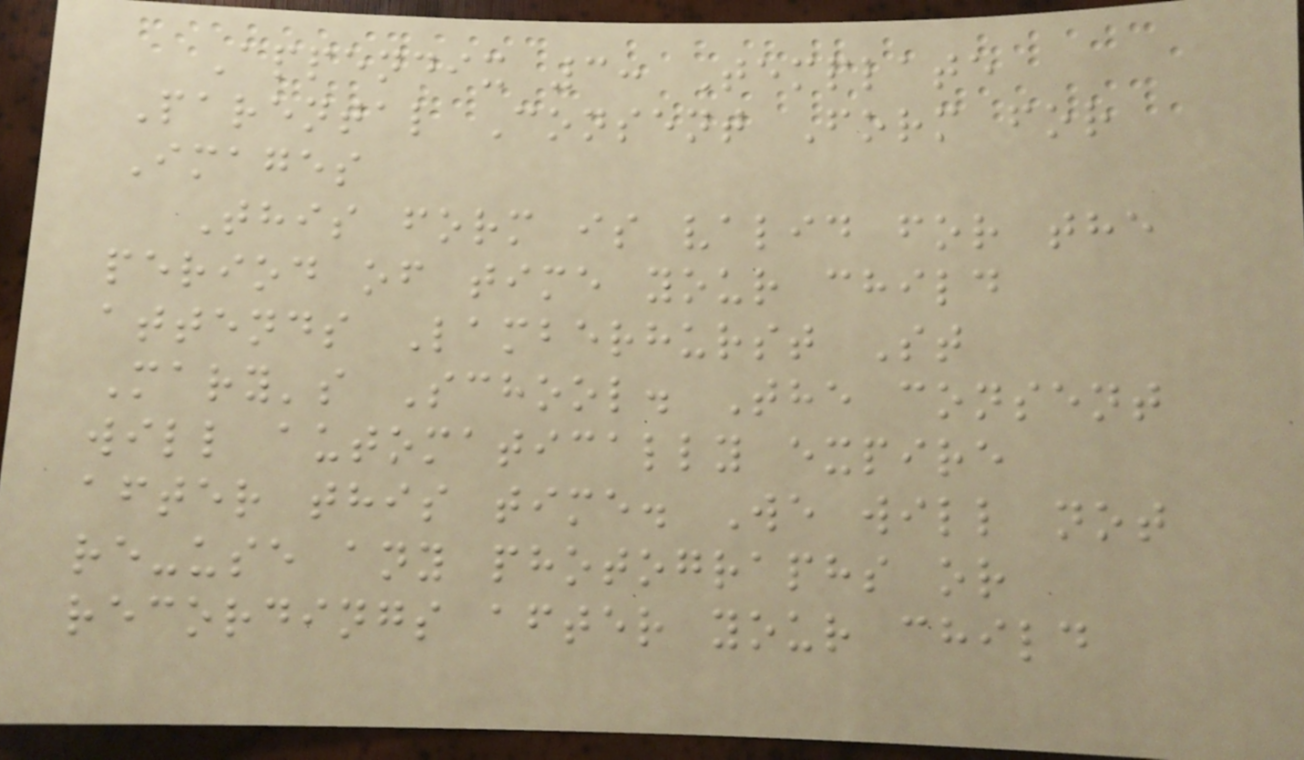Appendix 3: Template
Parental Consent Form for
Images
This form is valid for the
period of time your child
attends Lamberhurst St
Mary's School. The consent
will automatically expire
after this time. We will not
re-use any photographs or
recordings after your child
